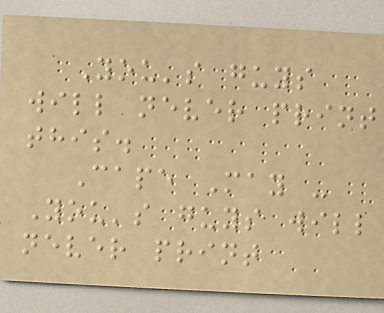You's guys
will never print
this.
Cape May -
You's guys will
never print
